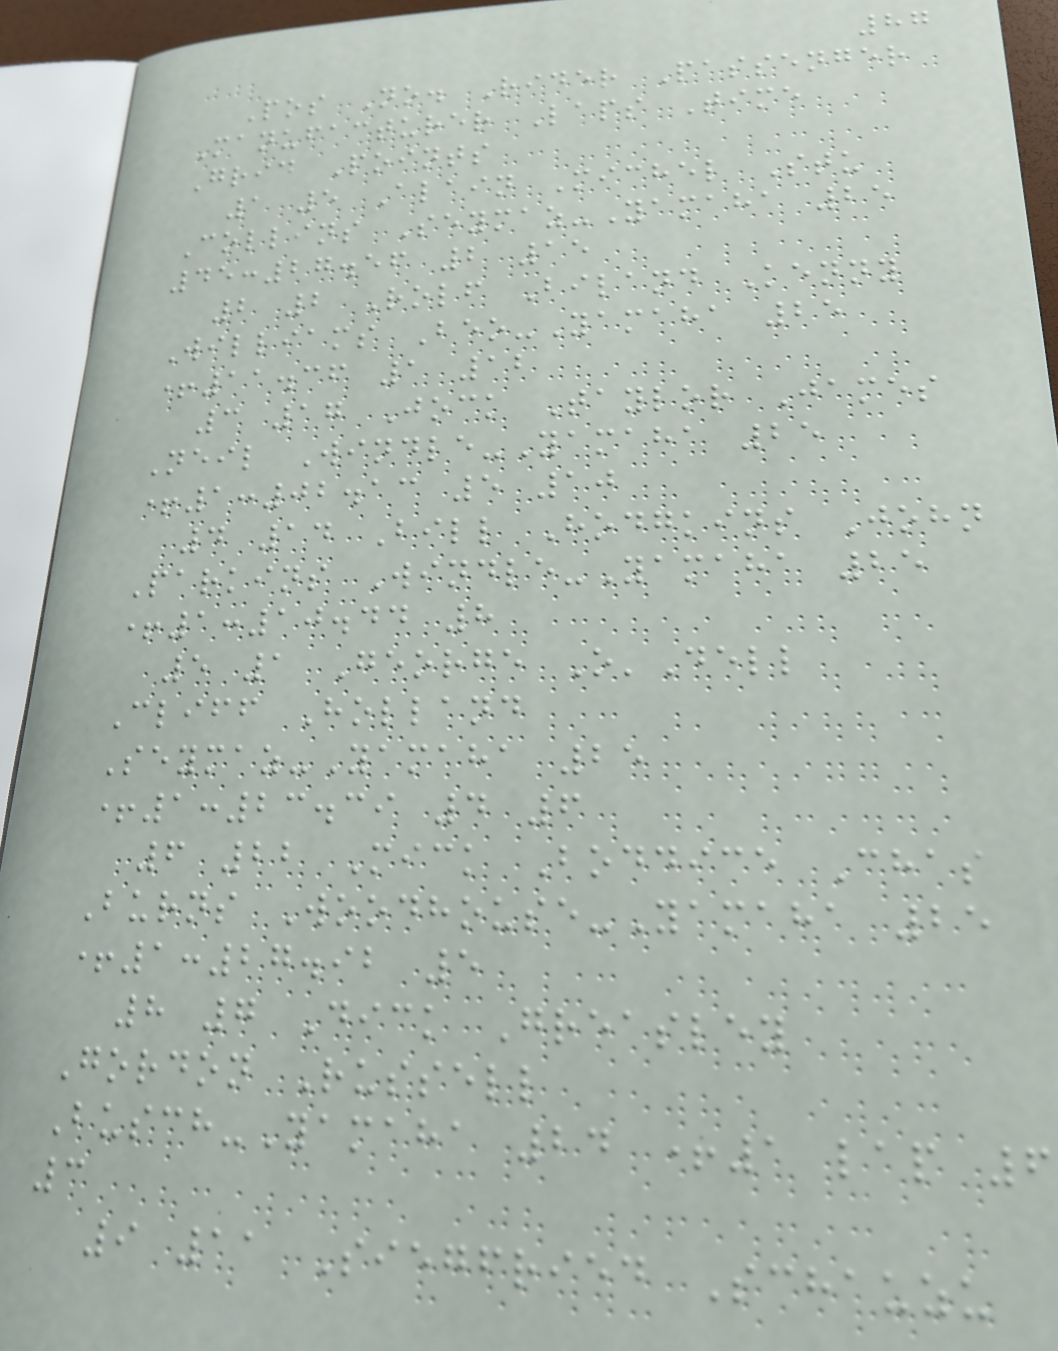87
Pos No. Rider Passenger
Manufacturer Laps Time
Grid Points
1 5 Alain Michel Stu
Collins Seymaz-Yamaha 25
45:27.56 2 15
2 2 Rolf Biland Kenny
Williams Beo-Yamaha 25
+11.36 1 12
3 17 Jock Taylor James
Neil Windle-Yamaha 25
+1:02.13 5 10
4 14 Bill Hodgkins John
Parkins Windle-Yamaha 25
+1:10.44 8
5 1 George O'Dell
Cliff Holland
Seymaz-Yamaha 25
+1:23.39 4 6
6 22 Mick Boddice Chas
Burns Woodhouse-Yamaha 25
+1:27.92 5
8 7 Dick Greasley
Gordon Russell
Busch-Yamaha 24 +1 lap 6
3
9 11 Siegfried Schauzu
